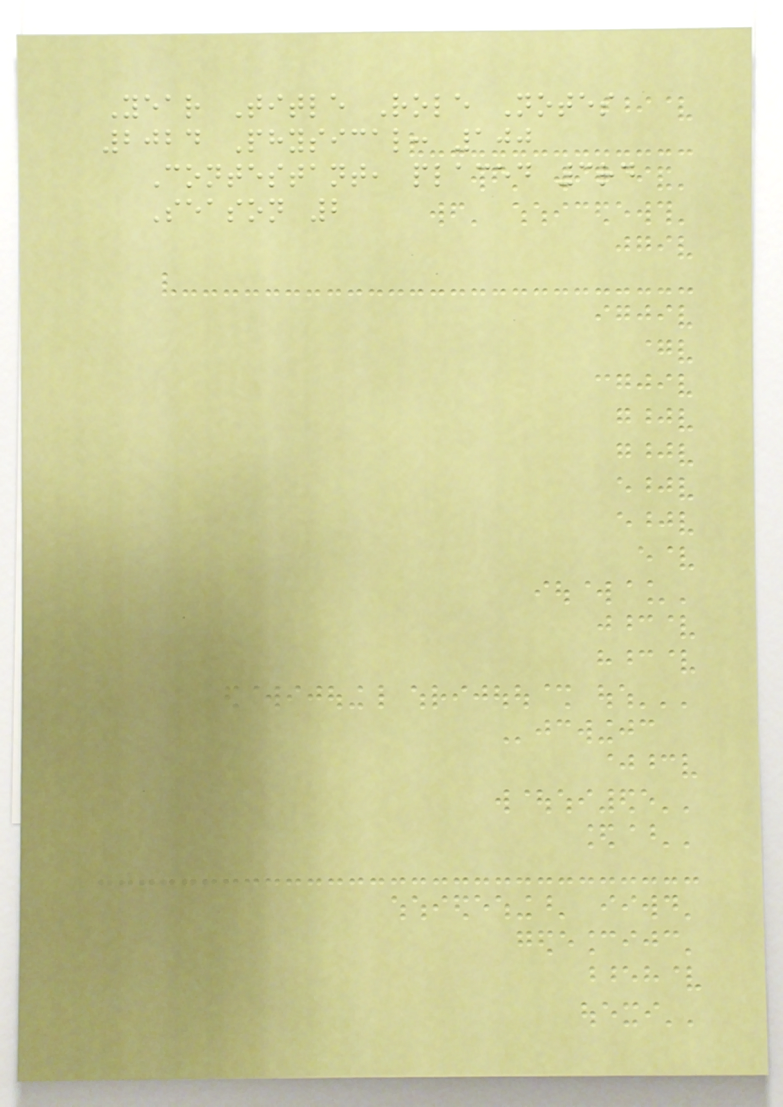Year Title Role Notes
2024 Physical: 100
Contestant, placed 3rd
Season 2
